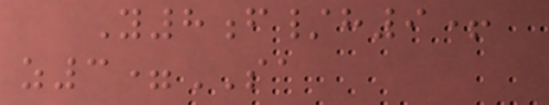Y8f/h9+
z3=SA
